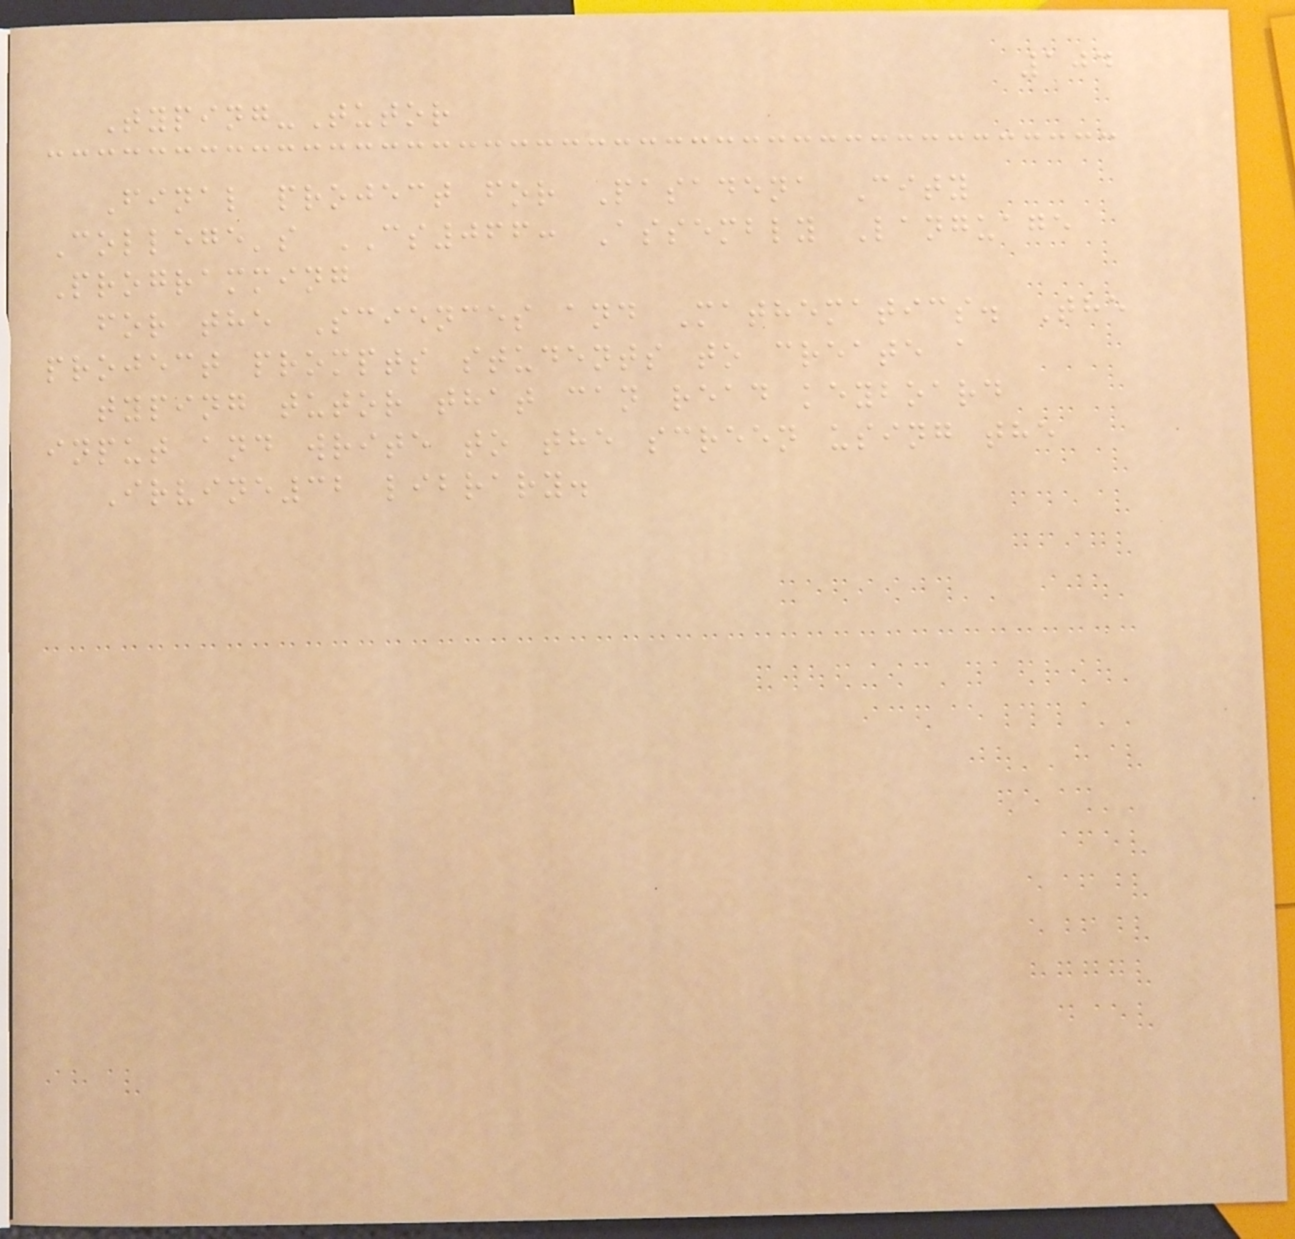104
Typing-Tutor
Final project for Pasadena City
College's CS066: Assembly Language
Programming
for the Sciences and Mathematics. The
project prompts students to create a
typing tutor that can read keyboard
input and write to the screen using the
Irvine32 library.
